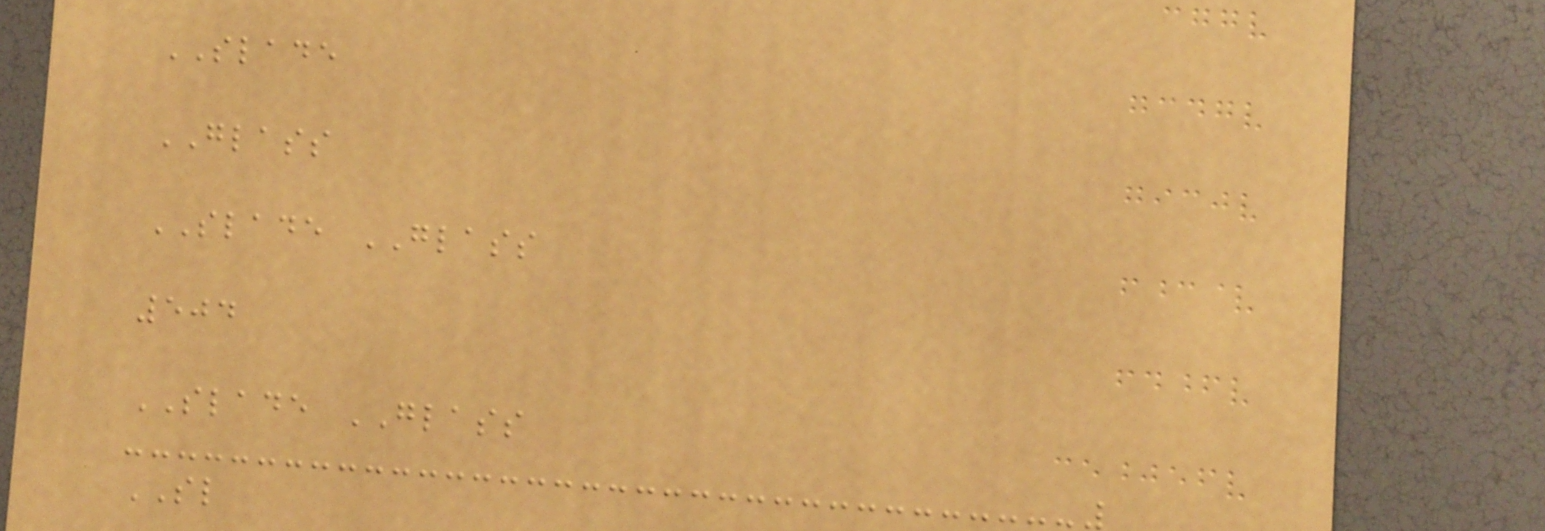SLADE
GLASS
SLADE GLASS
504
SLADE GLASS
SL
